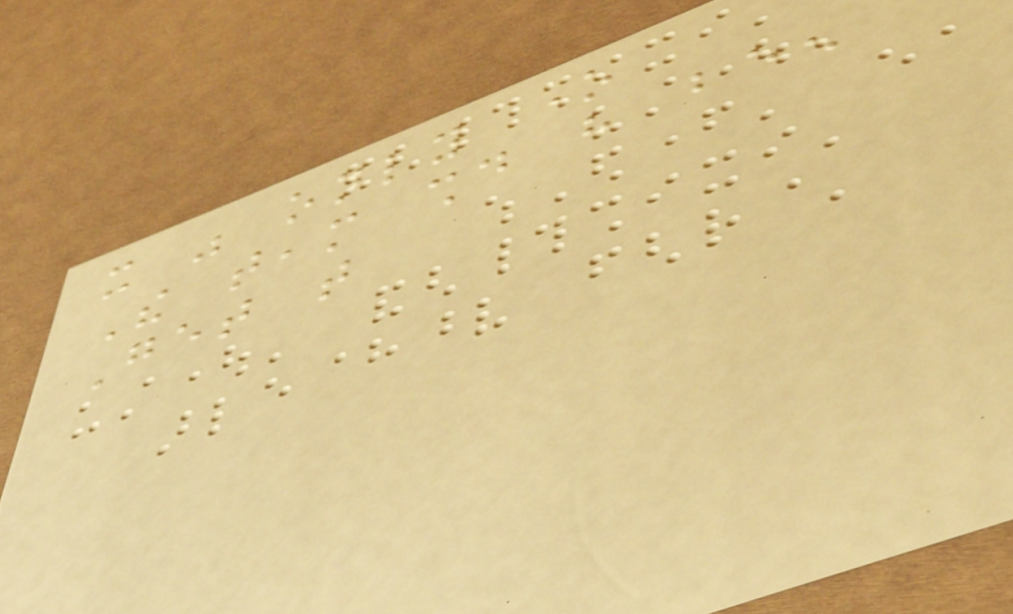it was only one
The team should have been
Get that
